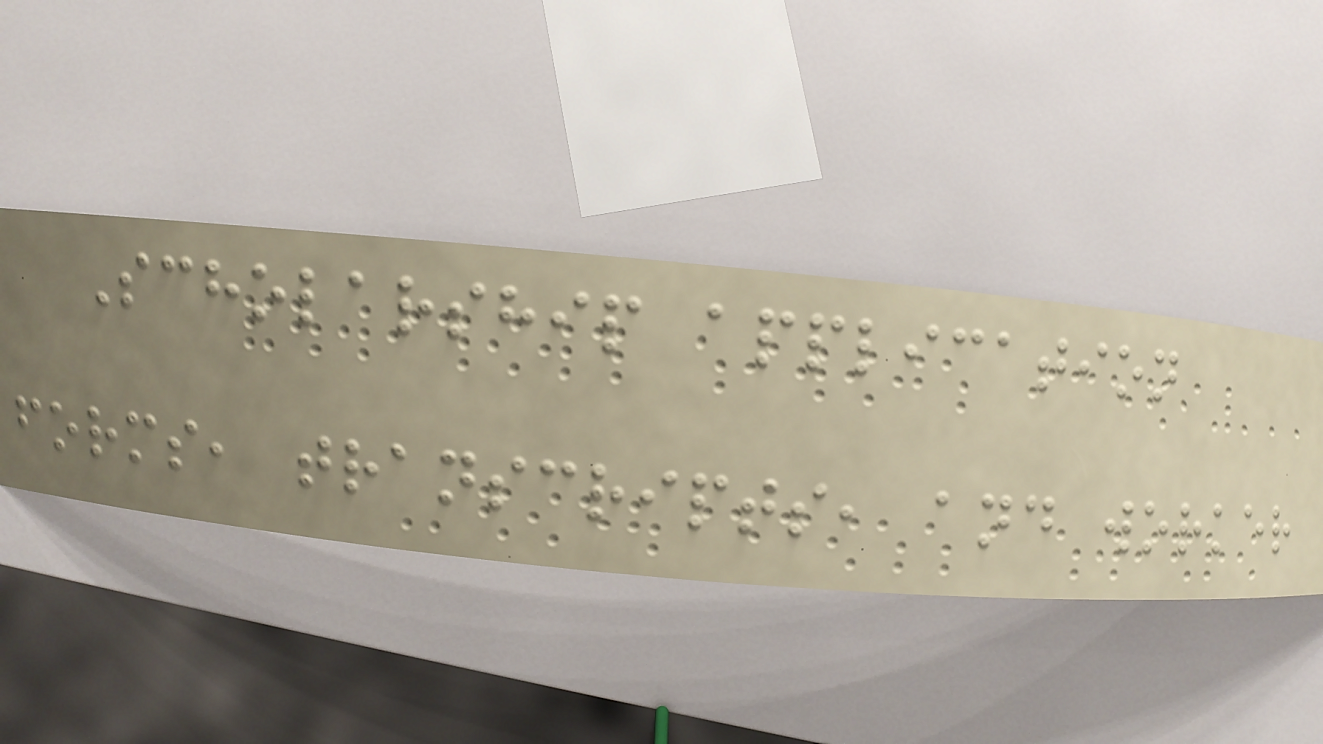Scholarship application
forms, transcripts, and worker
